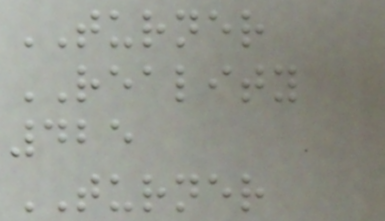TURNER
REALITY
425
TURNER
